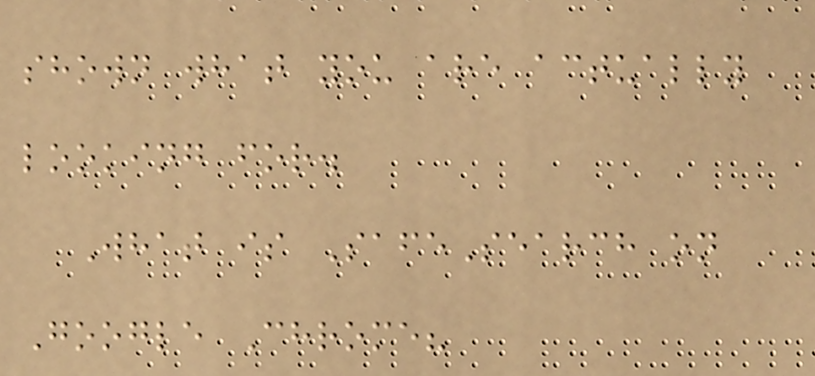shown what you are actually
looking for.
What is SafeSearch on
Google Chrome?
